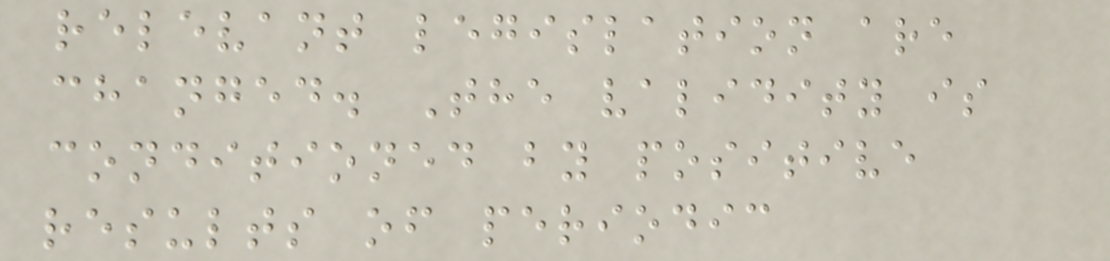relevant legislation are
changed. The validity is
conditioned by positive
results of periodic
